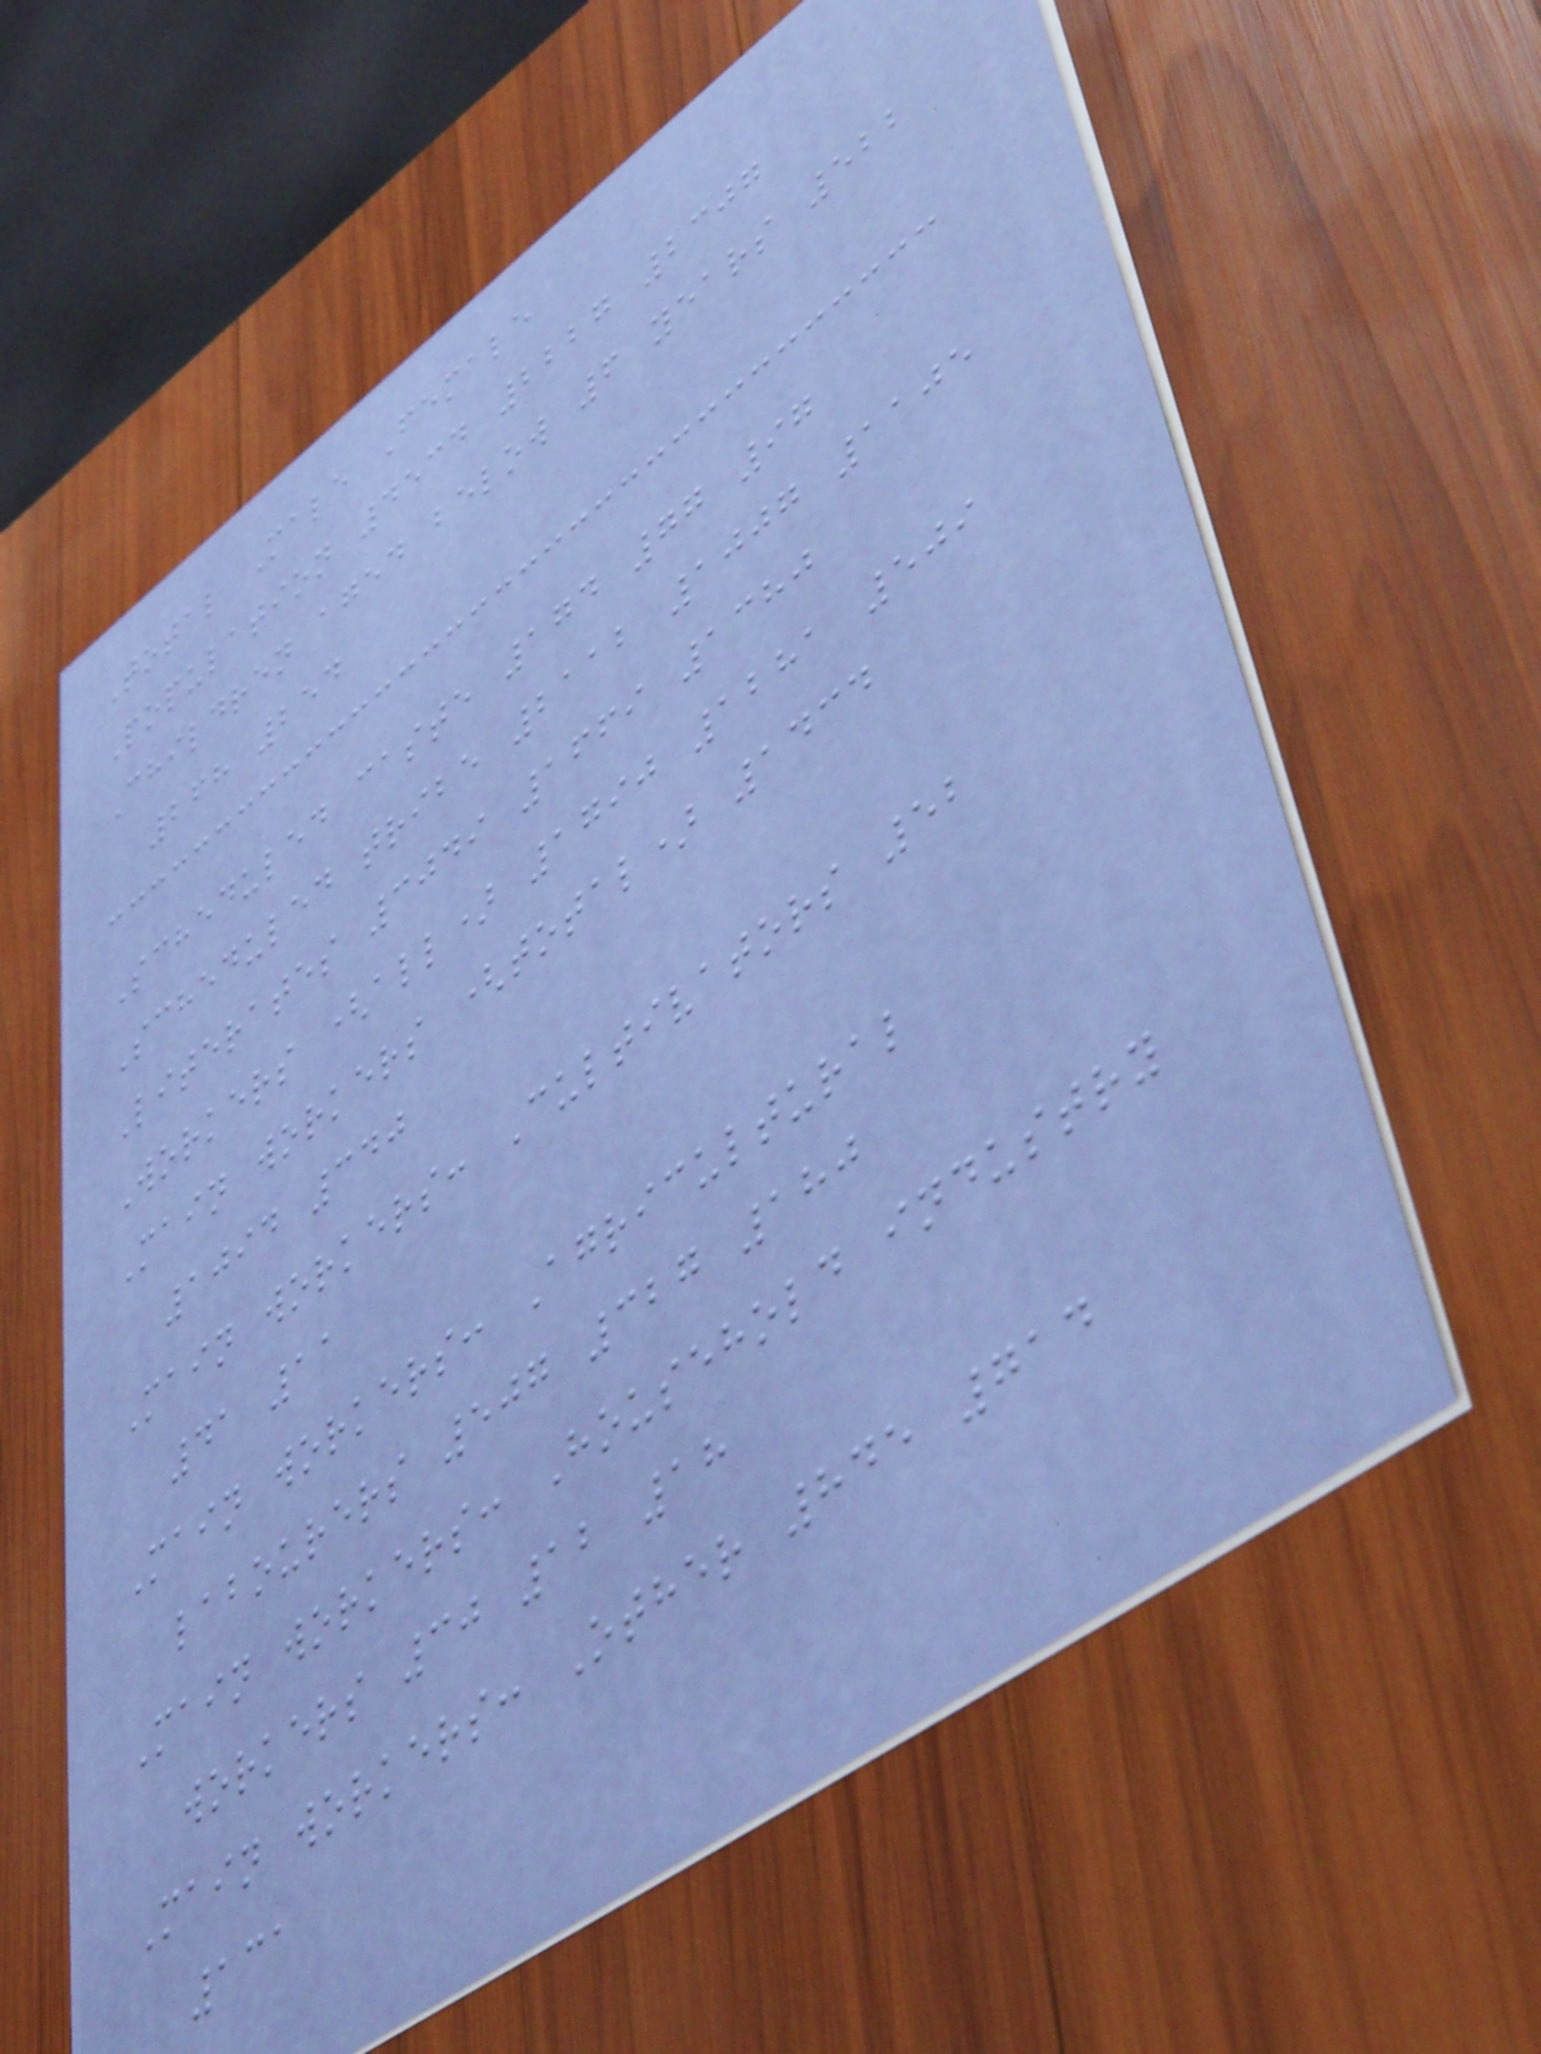Total Male Female
Population 4534 2227 2307
Children aged below 6 years 522
268 254
Scheduled caste 174 77 97
Scheduled tribe 2112 1007 1105
Literates 3049 1669 1380
Workers (all) 1790 1281 509
Main workers (total) 1434
1094 340
Main workers: Cultivators 52
41 11
Main workers: Agricultural
labourers 507 327 180
Main workers: Household industry
workers 30 12 18
Main workers: Other 845 714
131
